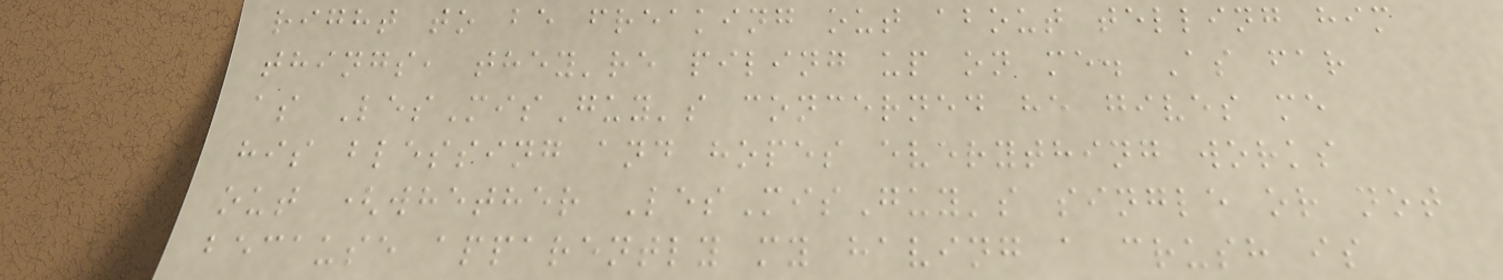right to be freaking out about telling him
things, they're piling up on me. As far
as LesMisGuy's concerned he gives me
his blessing and hopes everything works
out (whether LesMisGuy's single or not
because apparently my having a crush is
